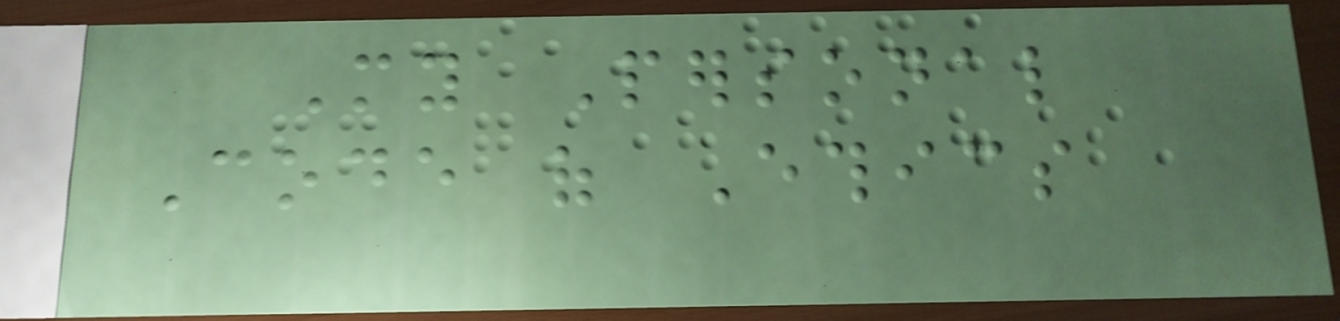My Personal
Code of Ethics
